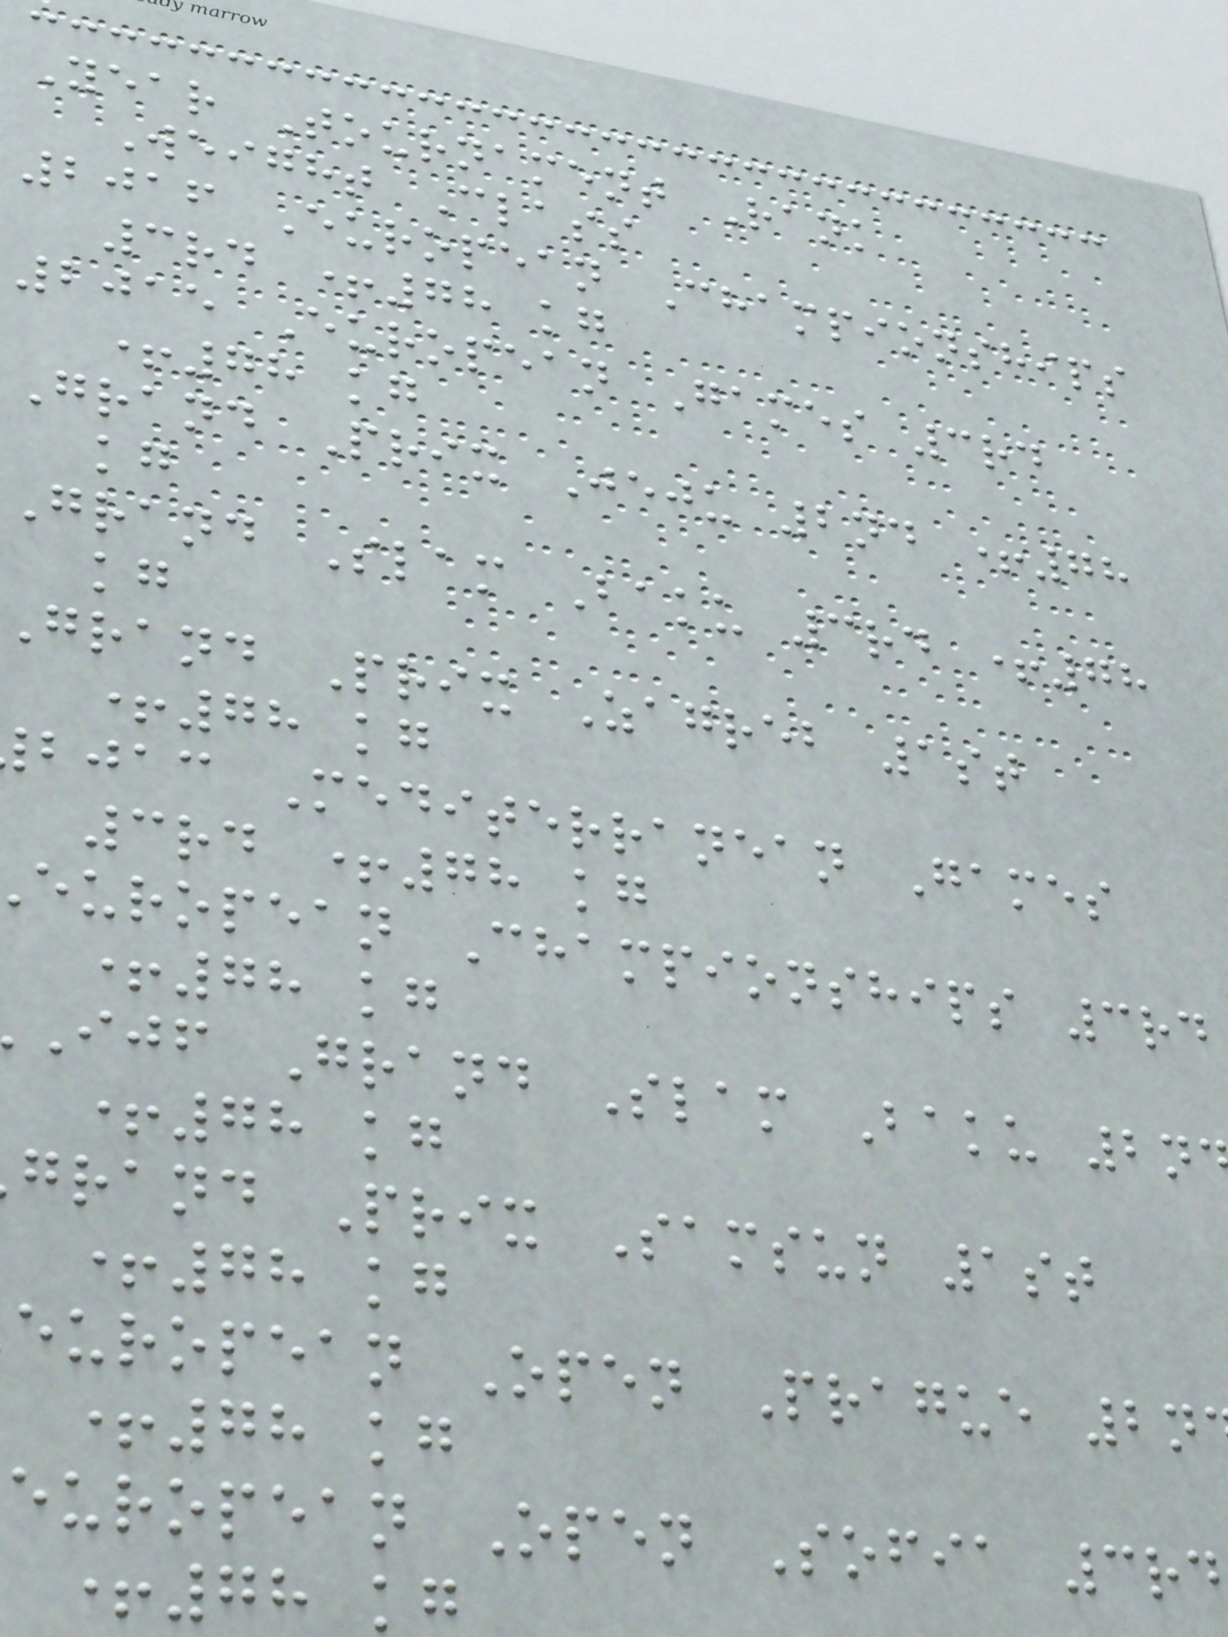Year Tournament Rank
Weight Class
2016 European Championships
3rd +78 kg
2015 European Games 3rd
+78 kg
Grand Prix Jeju 2nd +78
kg
Grand Slam Baku 3rd +78
kg
grand Prix Zagreb 1st
+78 kg
bjac Mediterranean Games
3rd +78 kg
european Championships 3rd
+78 kg
ijf Grand Slam Baku 2n
+78 kg
grand Prix Samsun 1st
+78 kg
european Open Prague 2n
+78 kg
european Open Sofia 3rd
+78 k
